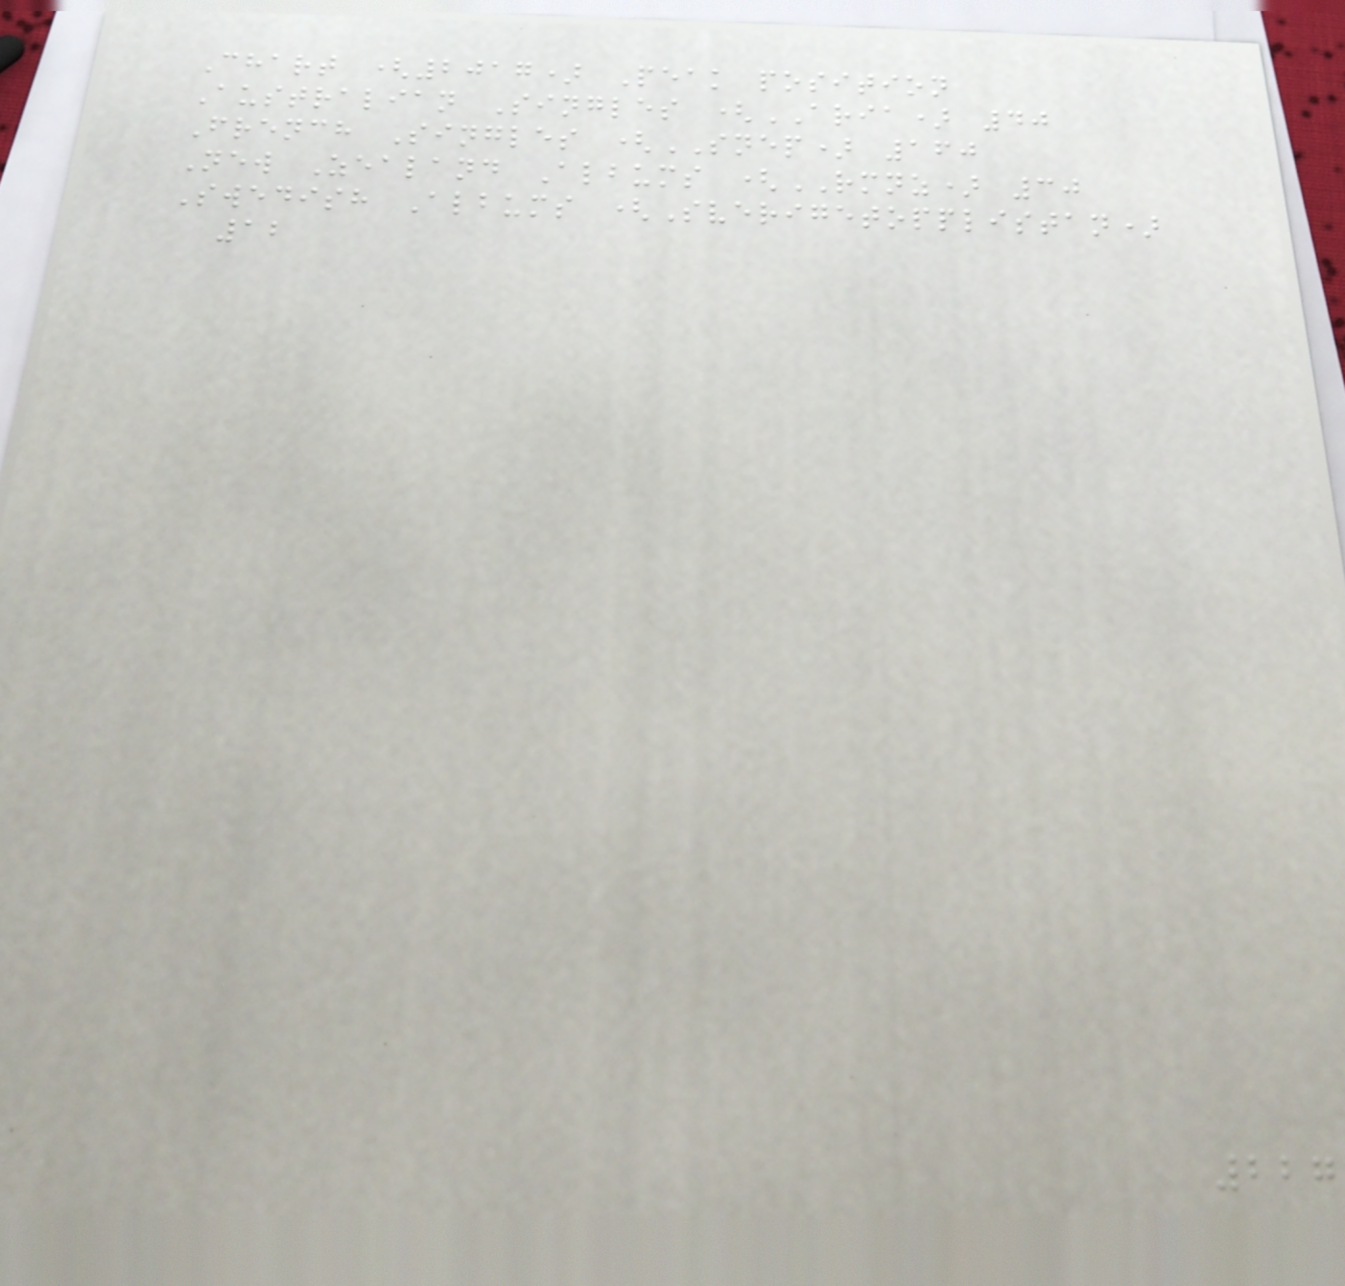Chart (2017) Peak position
Australian Singles (ARIA) 40
French Singles (SNEP) 160
New Zealand Albums (RMNZ) 30
Swedish Albums (Sverigetopplistan)
12
227
